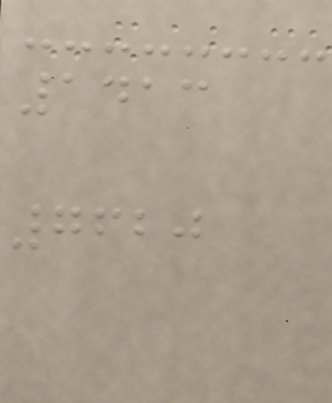1413
7620
